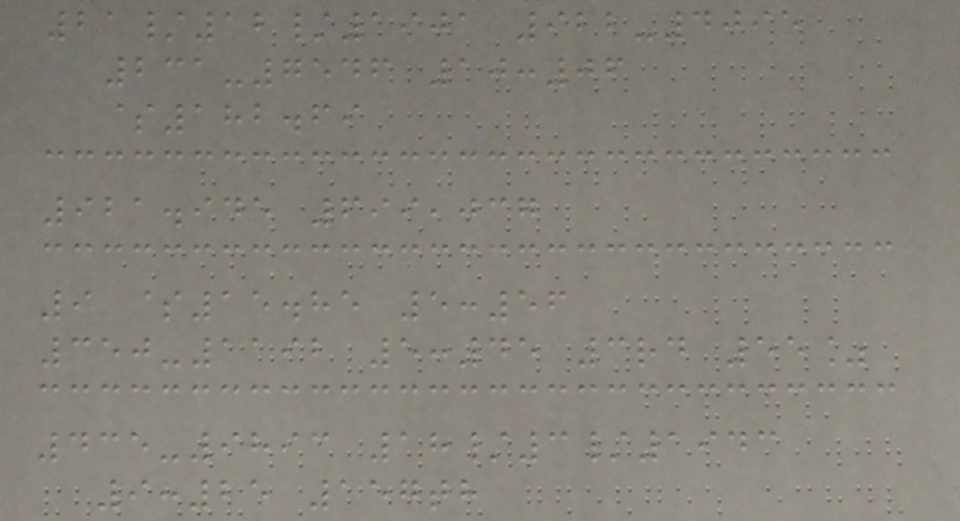21/12/1901 922-4095
231-7546 10:06
$182.69
921.945 699,037
9 $15.85 5:56
350-1192 5:45 3rd 55%
435-9893 18/3/1943
9:25 157th
